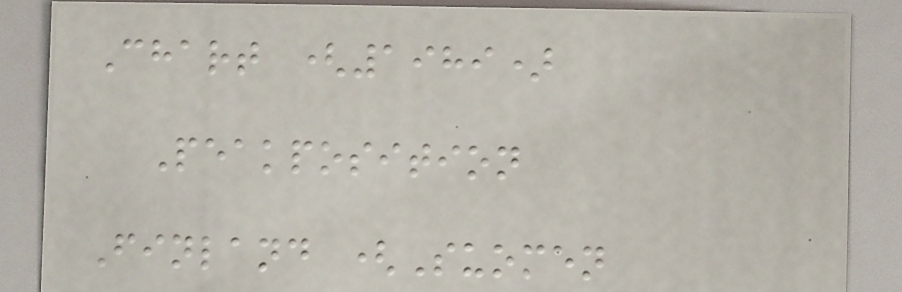Chart (1989)
Peakposition
Finland (Suomen
